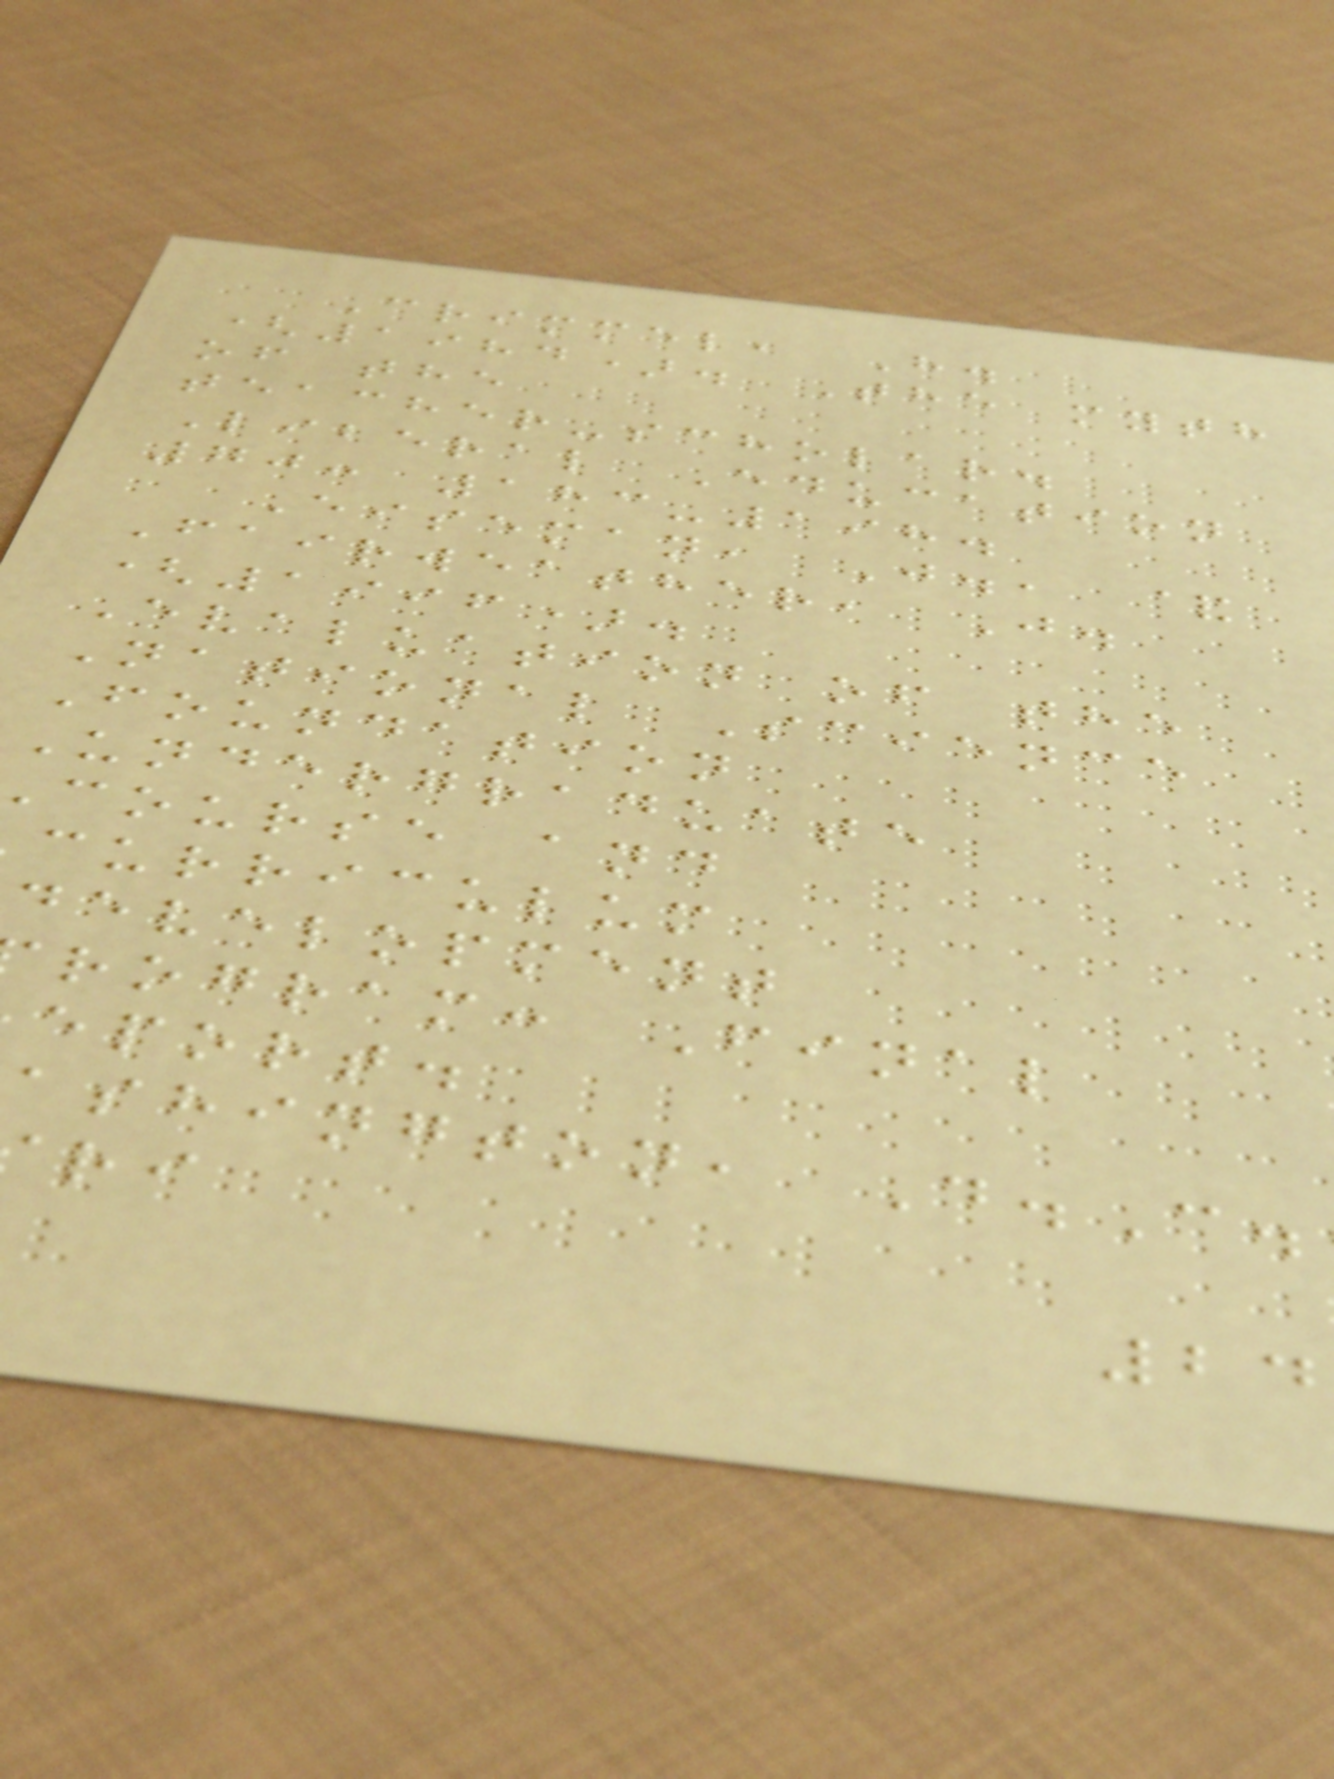Crimmel, H.
(1984). The myth
of the
teacher-scholar.
Liberal Education
70: 183-198.
Eiseman, J., &
Fairweather, J.
(1996).
Evaluation of the
National Science
Foundation
Undergraduate
course and
curriculum
development
rogram: Final
eport.
ashington, D.C.
